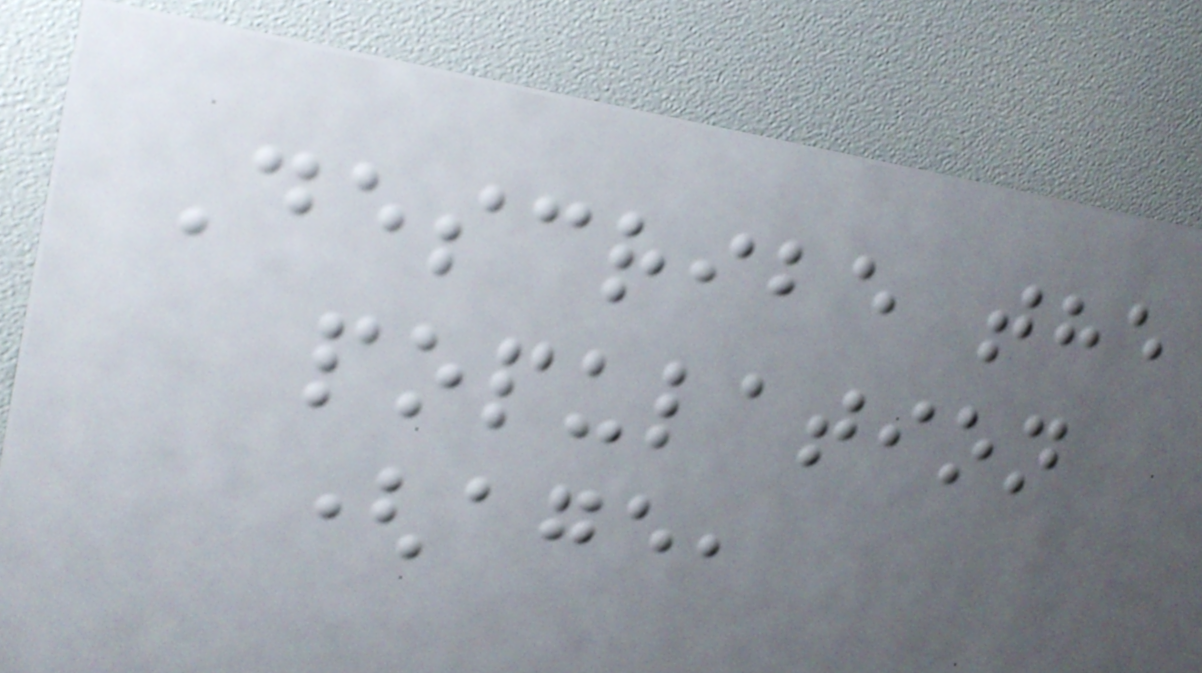Describe the
population
(age,
